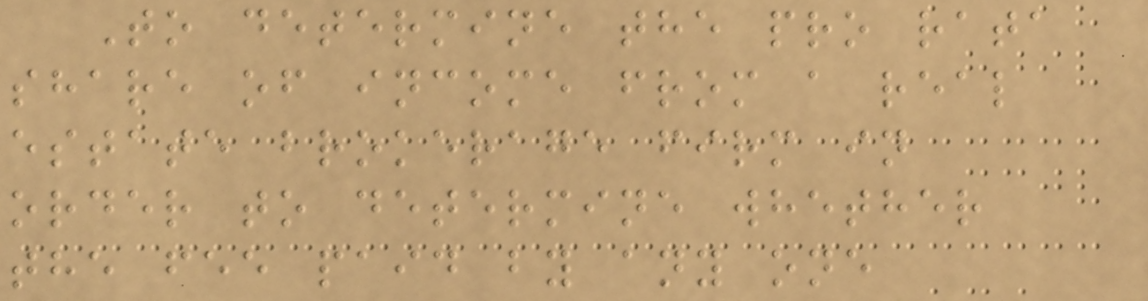To determine the pro rata
share of income from a real
estate brokerage firm in
order to determine whether
the fee paid by any one
